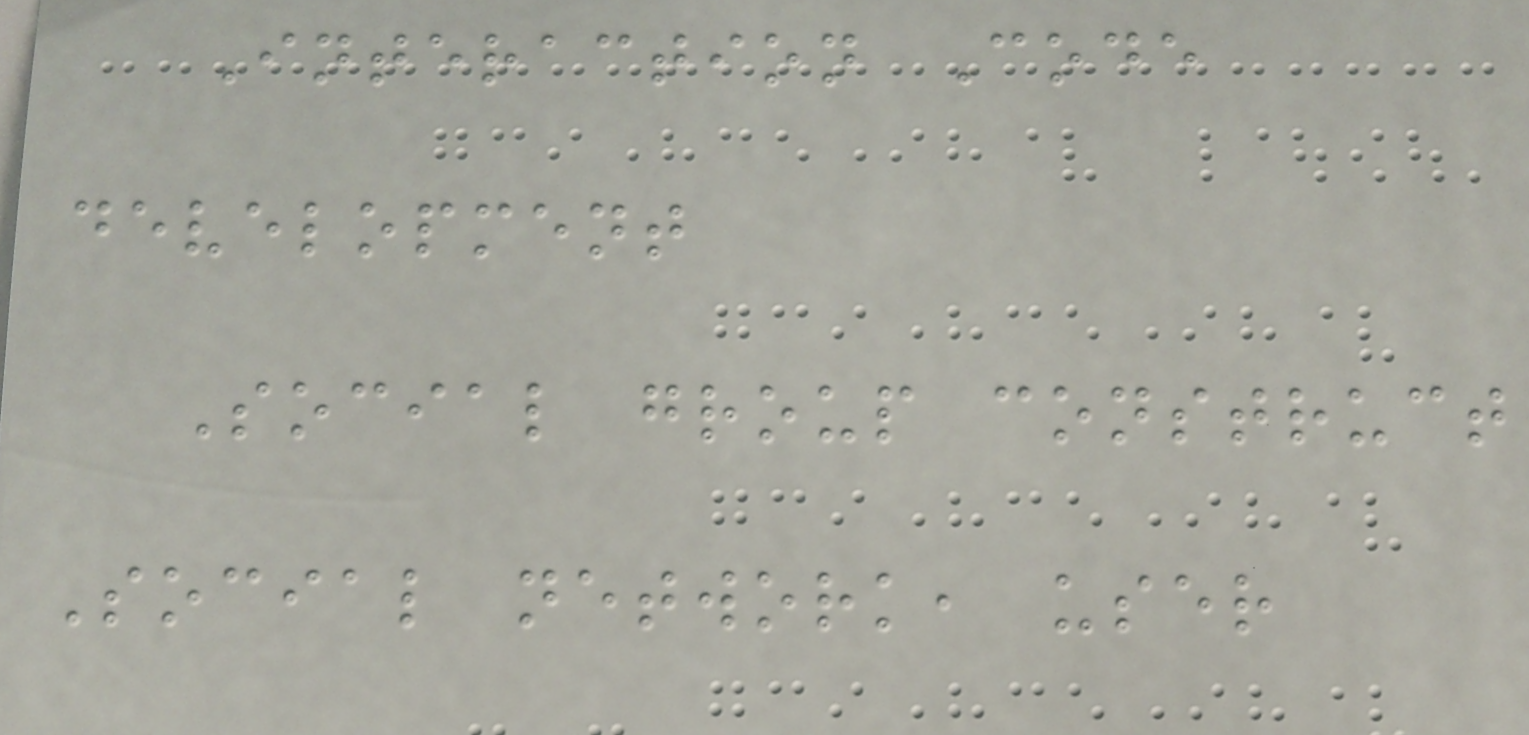Interaction Code
development
Social group construct
Social network, user
